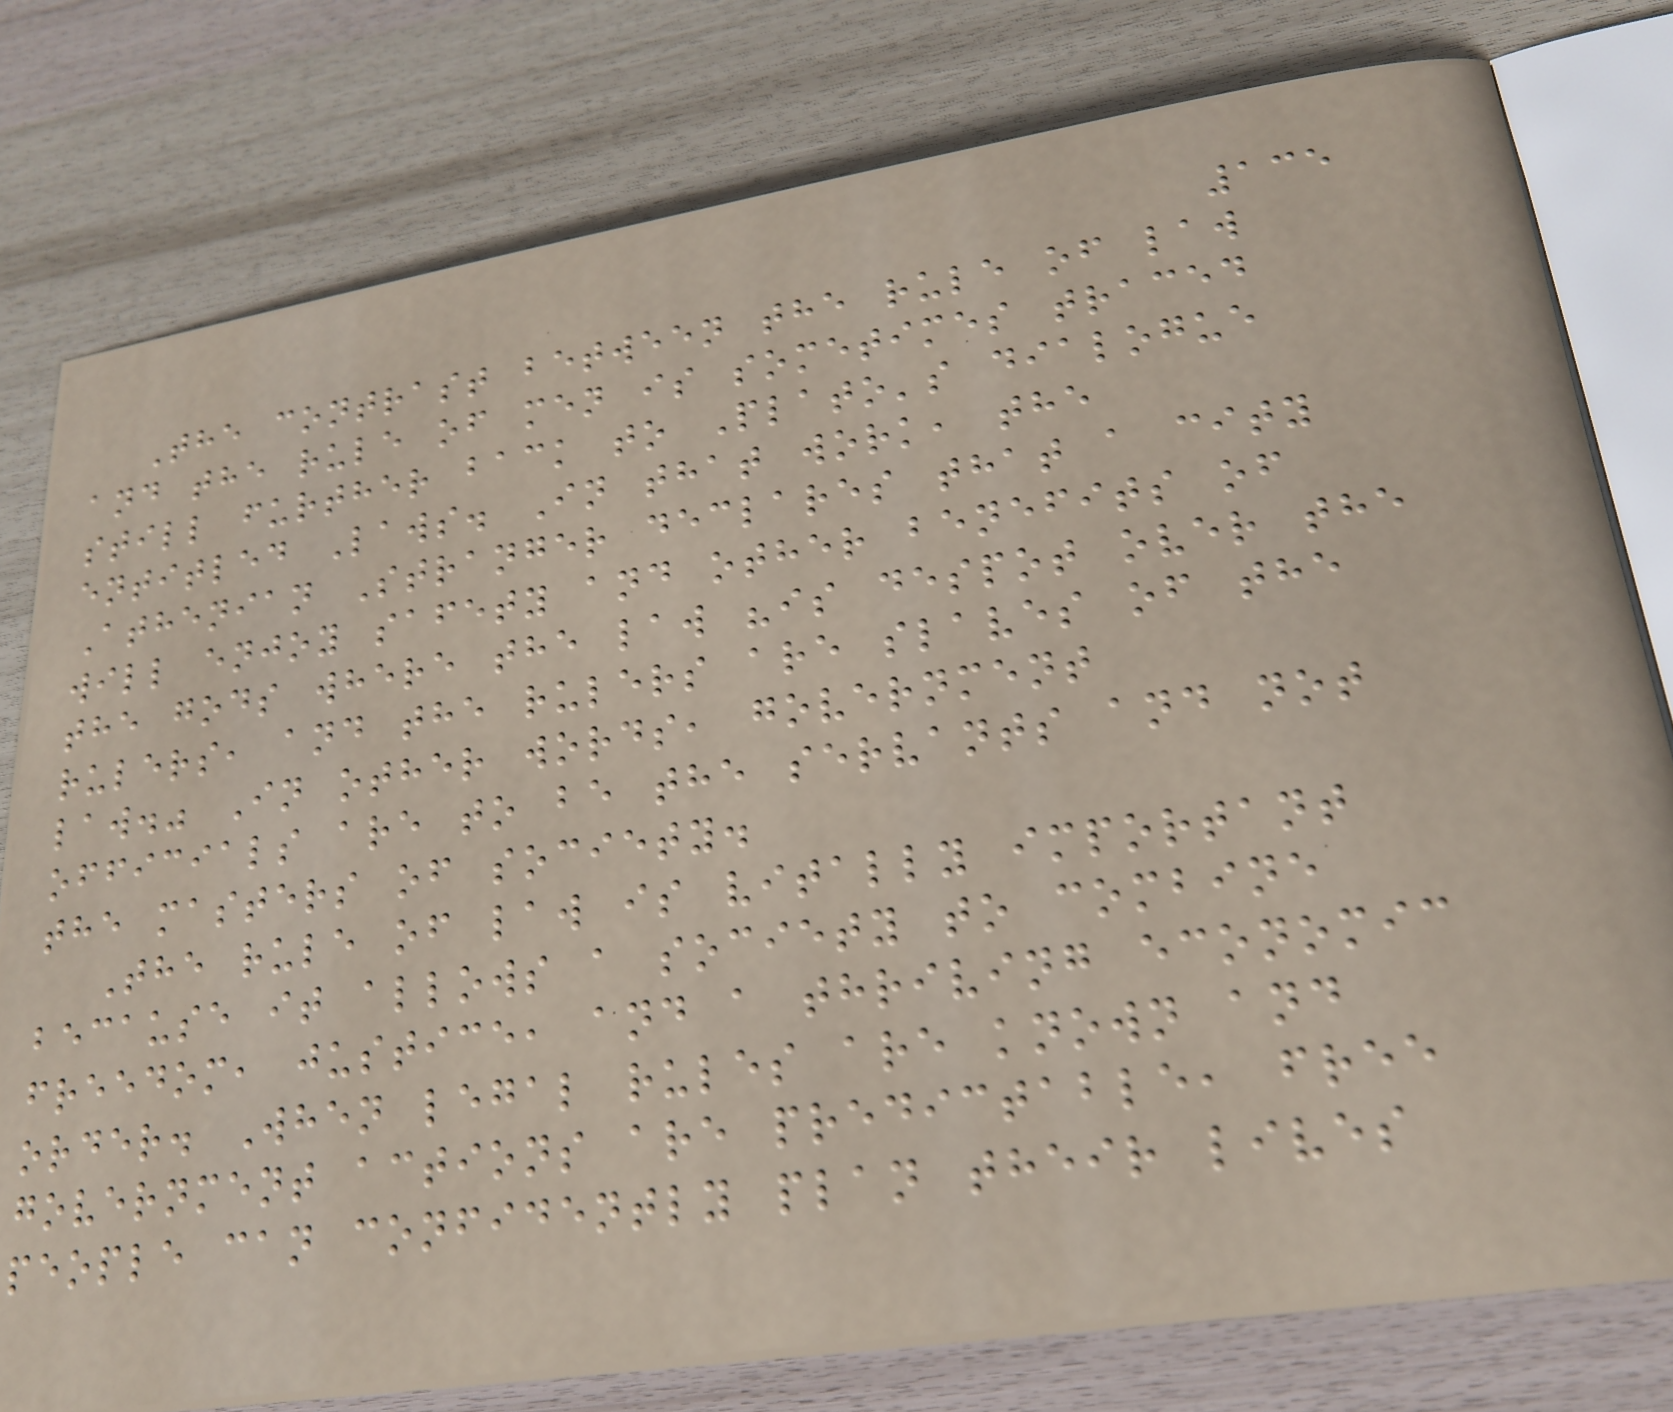135
The contrast between the rule of law
and the rule of men is sometimes traced
still further back to Plato's dialogue
entitled Laws. In that work, the
Athenian Stranger declares that a city
will enjoy safety and other benefits of
the gods where the law "is despot over the
rulers, and the rulers are slaves of the
law." In other words, government
officials are to be the servants and not
the masters of society.
The rule of law is vitally important
because it allows a society to combine
freedom, justice, and a thriving economic
order. When legal rules are known and
government actions are predictable, free
people can confidently plan their lives
